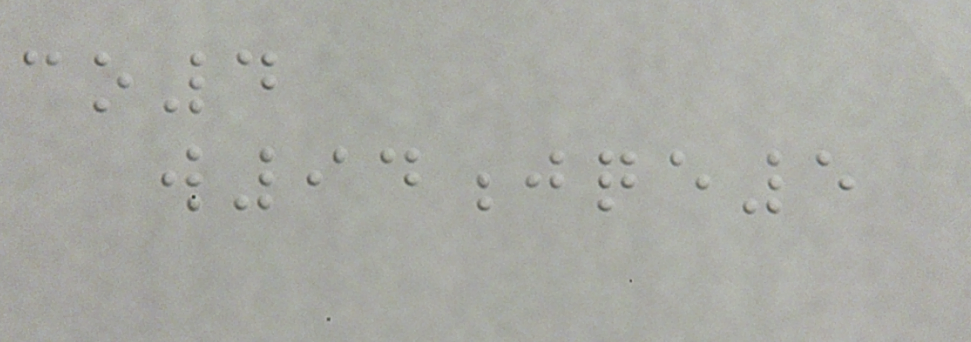co4
w94jqe5
